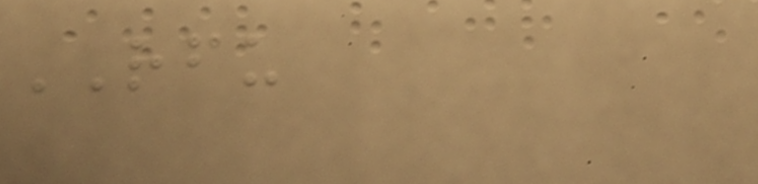RFU
